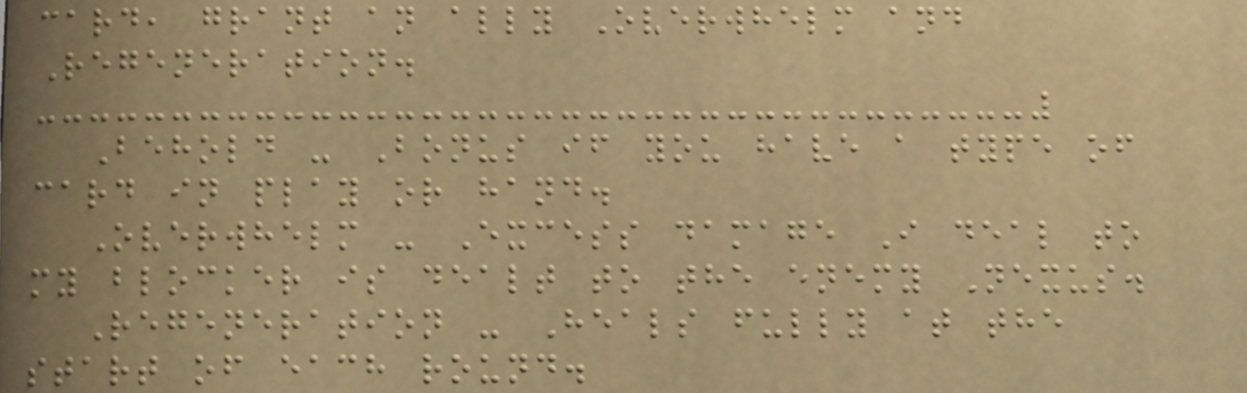card, grant an ally Overwhelm and
Regeneration.
Behold - Bonus if you have a type of
card in play or hand.
Overwhelm - Excess damage I deal to
my blocker is dealt to the enemy Nexus.
Regeneration - Heals fully at the
start of each round.
